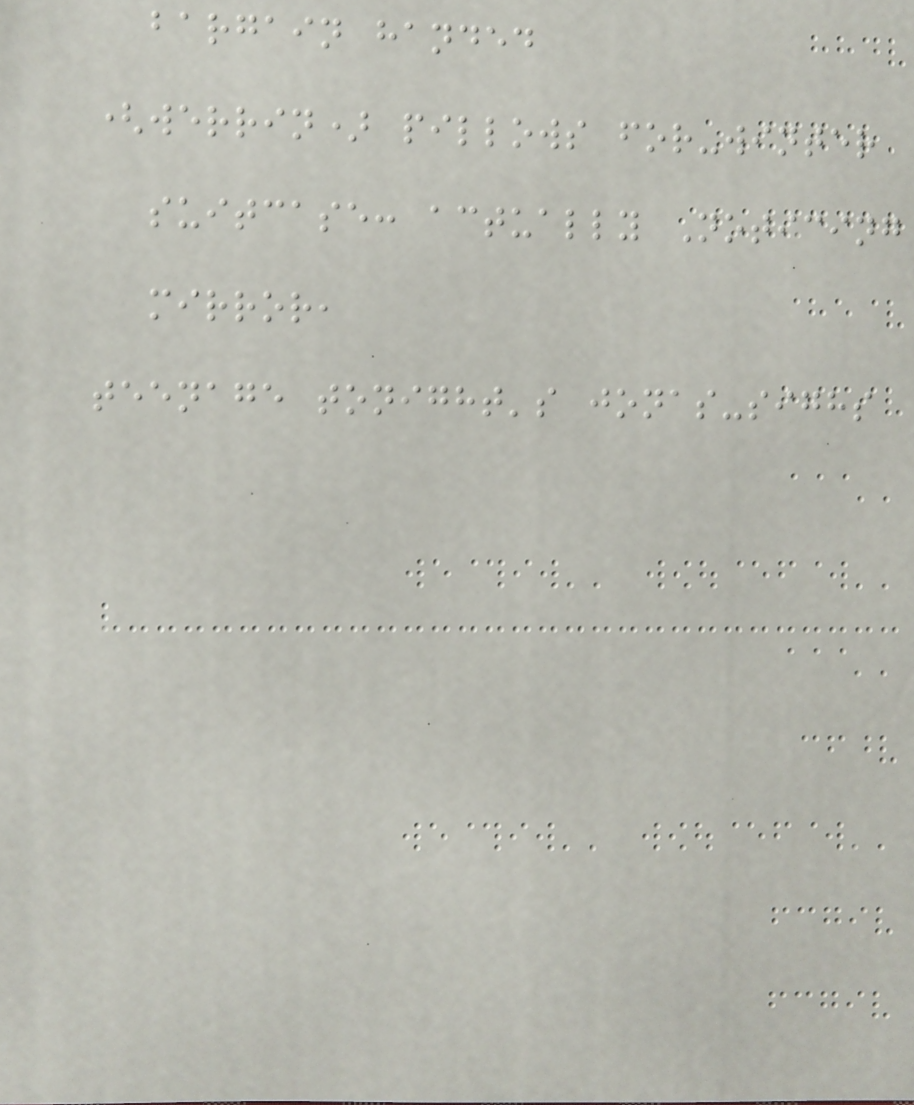bargain handed
(werrin) pillows for-winter
suitcase: actually Noticing
mirror,
teenage tonight's jonas-sighs
